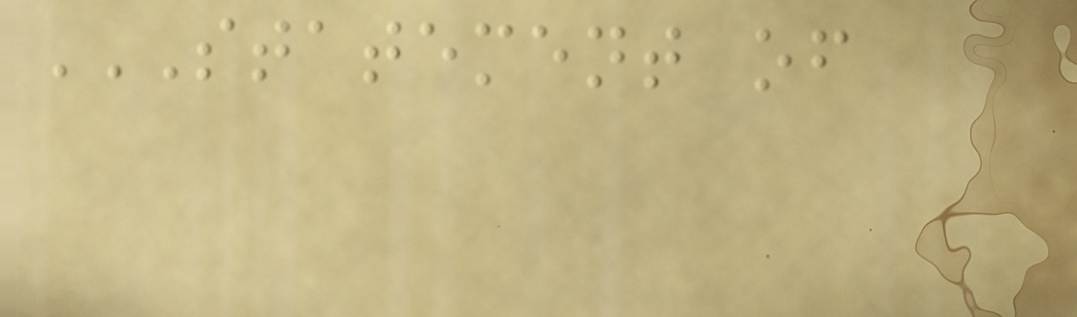STATEMENT OF
